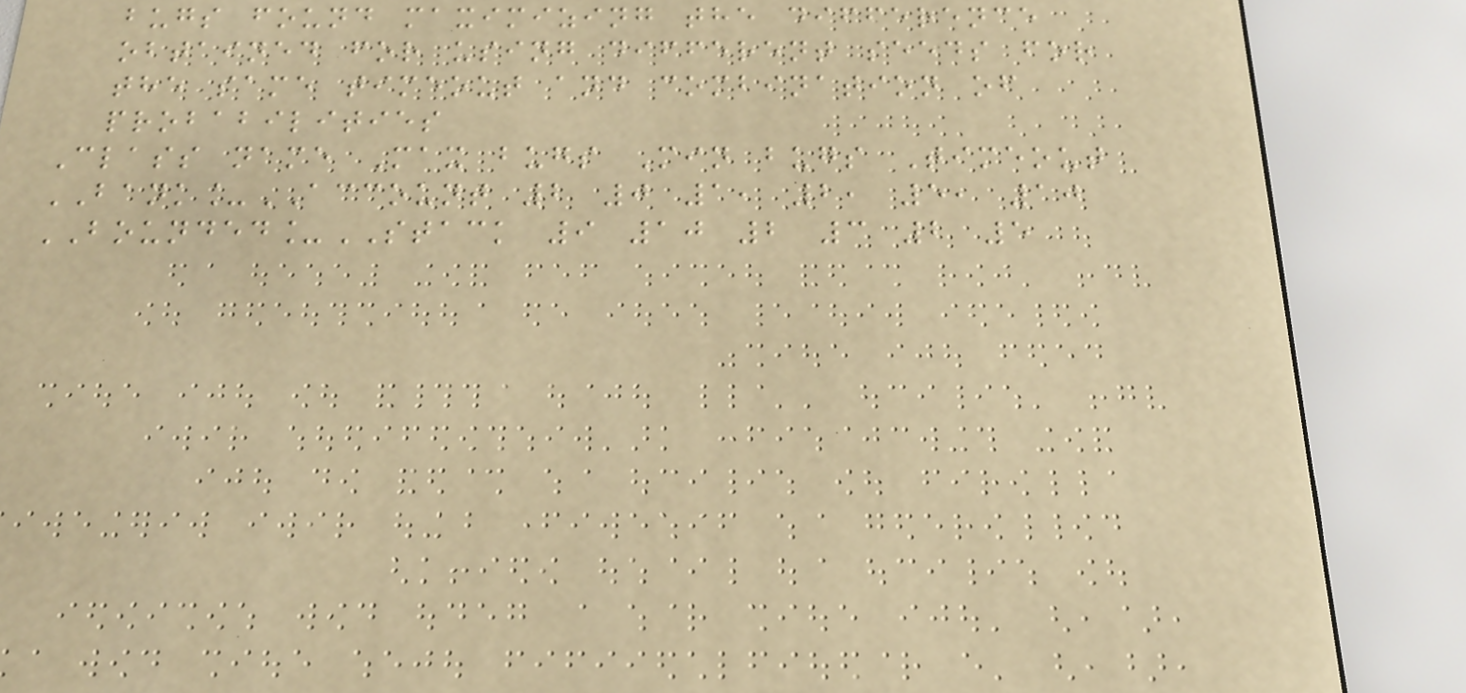bugs found maximizing the difference
obtained for using different seeds for
the same timeout and combination of
probabilities
Class name Max bugs Min bugs Timeout
BANK_ACCOUNT 2 0 1, 2, 5, 10
BOUNDED_STACK 9 10 2 3 2 5
